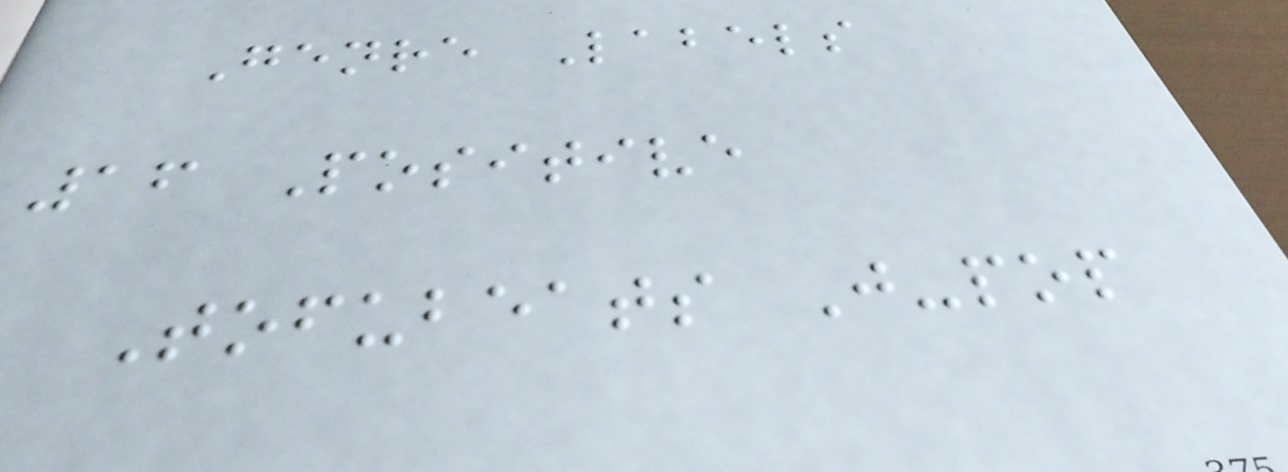Genre Labels
16 Positive
Tofubeats J-pop
